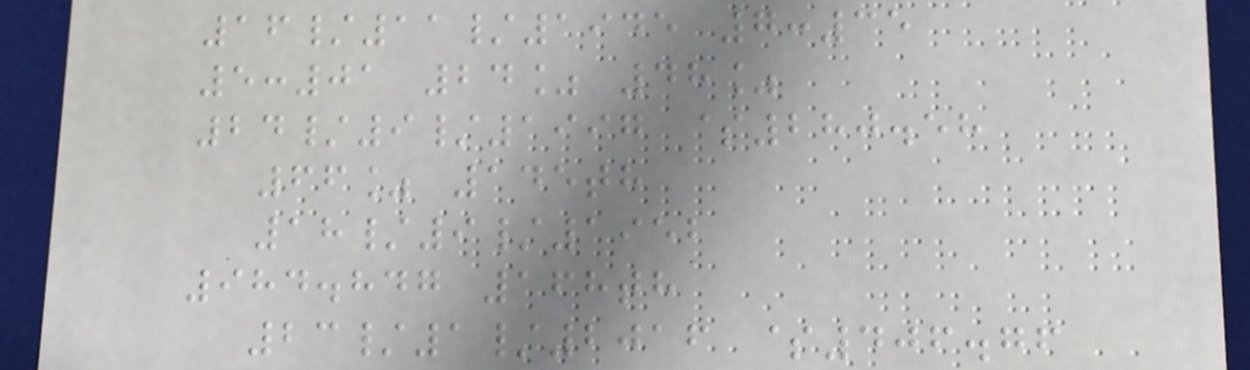16/11/1945 7:35
5:01 24% 48%
24/9/1997 $280.58
66% 145th
18/9/1952
984.847 168th
23/1/2016 $406.76
